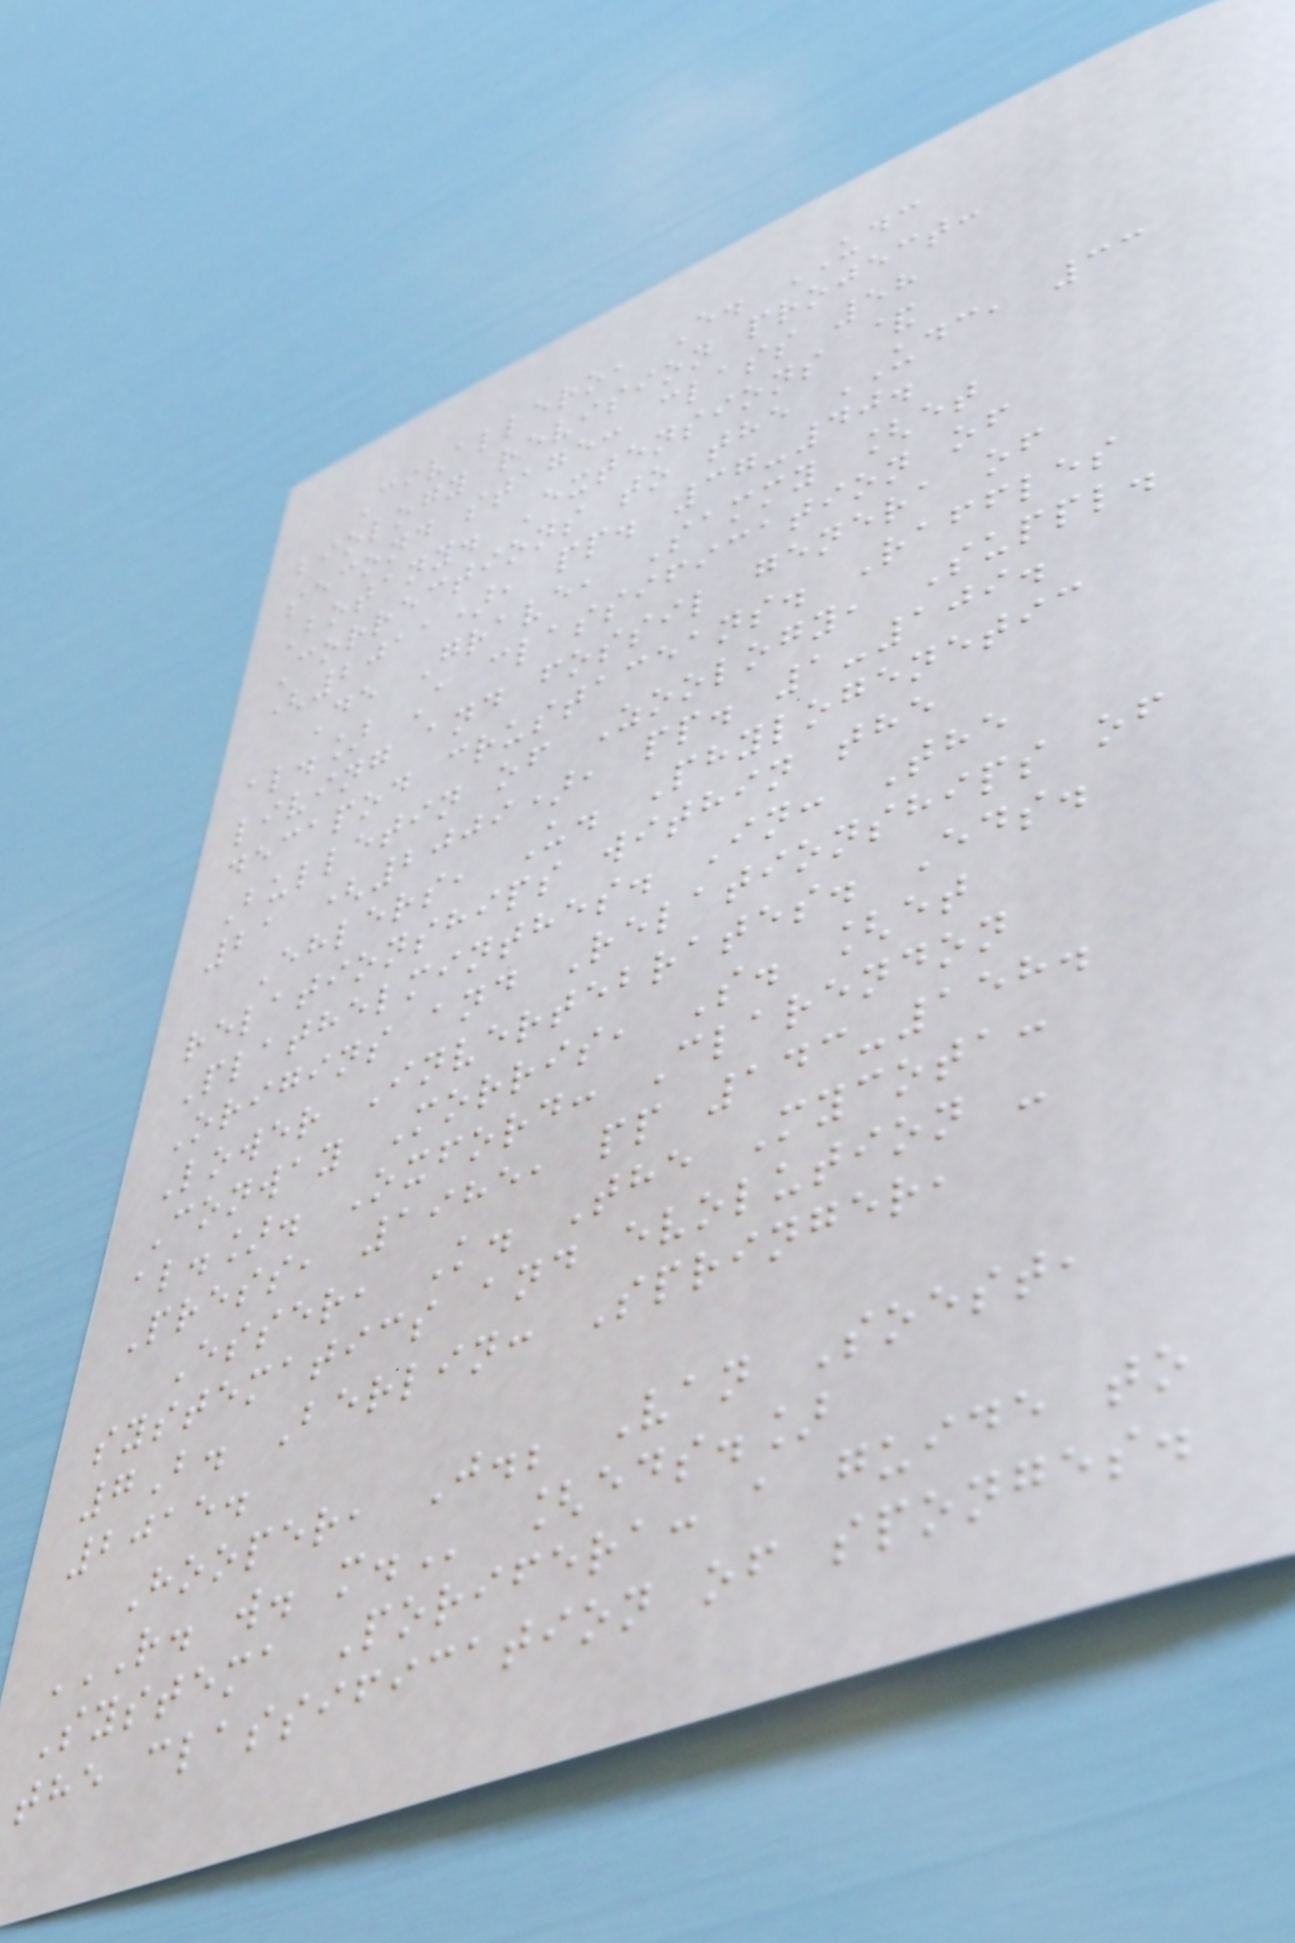Civallero, E. UDC
biology revision project:
second stage: class 58
Botany. Extensions &
Corrections to the UDC, 33
(2011), pp. 37-40.
De Grave, Sammy [et
al.] A classification of
living and fossil genera of
decapod crustaceans. Raffles
Bulletin of Zoology, Suppl.
21 (2009), pp. 1-109.
Ehlers, U. Phylogenetic
relationships within the
Plathelminthes. In: The
Origins and Relationships of
Lower Invertebrates. Eds.
Conway Morris, S. [et
al.]. Oxford: Clarendon
Press, 1985, pp 143-158.
Esser, K. The Mycota:
systematics and evolution -
7B. Berlin: Springer,
2015.
Hooper, J.; Van Soest,
R. W. M. [eds.]
Systema Porifera: a guide to
the classification of sponges.
